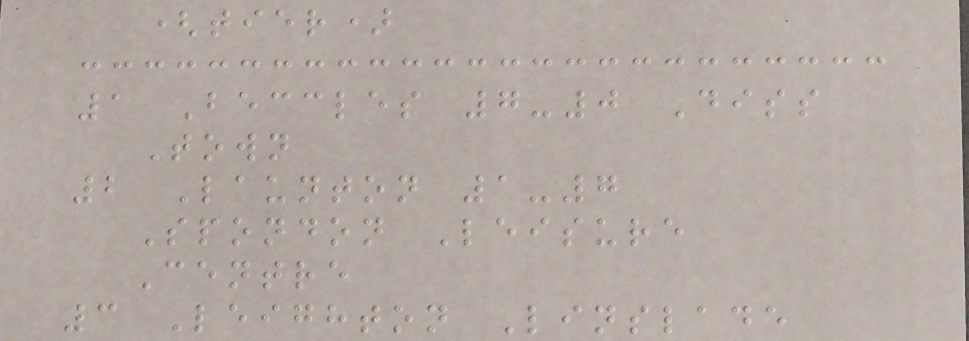(tier)
1 Beccles 7-0 Diss
Town
2 Launton 1-7
Spondon Leisure
Centre
3 Leighton Linslade
